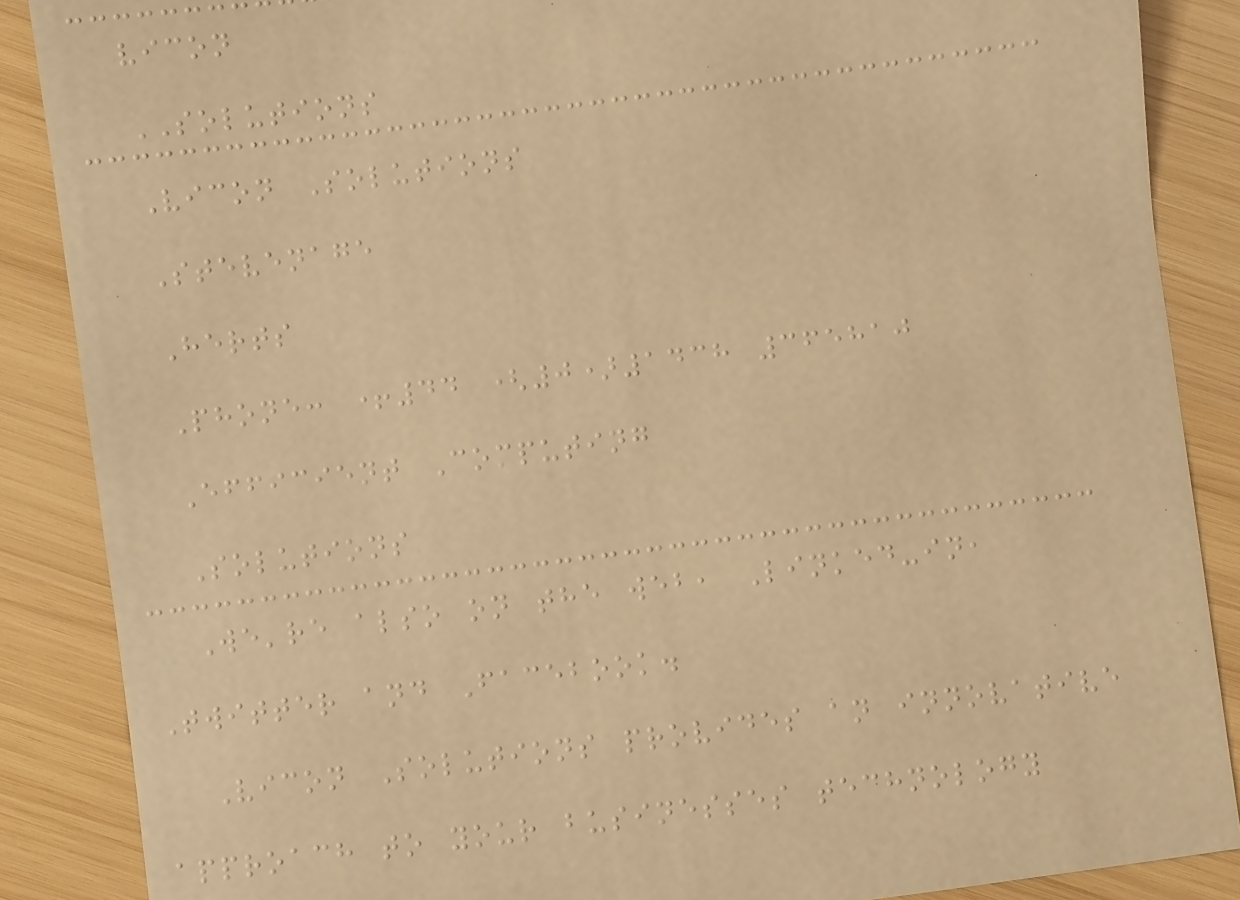vicon
SOLUTIONS
Vicon Solutions
Stevenage
Herts
Phone: +44 (0)1438 365810
Efficient Computing
Solutions
We're also on the web, Linked-in,
Twitter and Facebook.
Vicon Solutions provides an innovative
approach to your businesses technology
